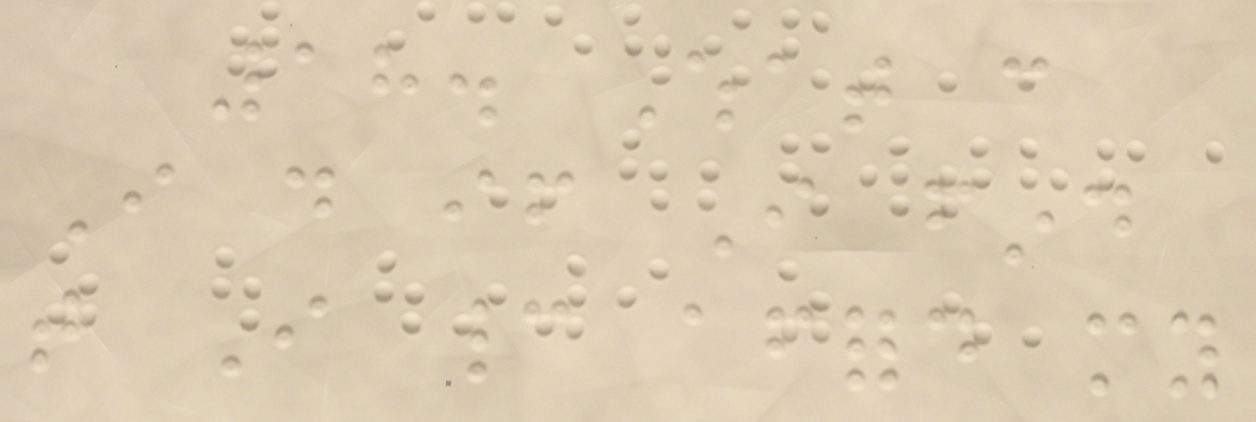18. What can
I do if I find
that I cannot afford my
